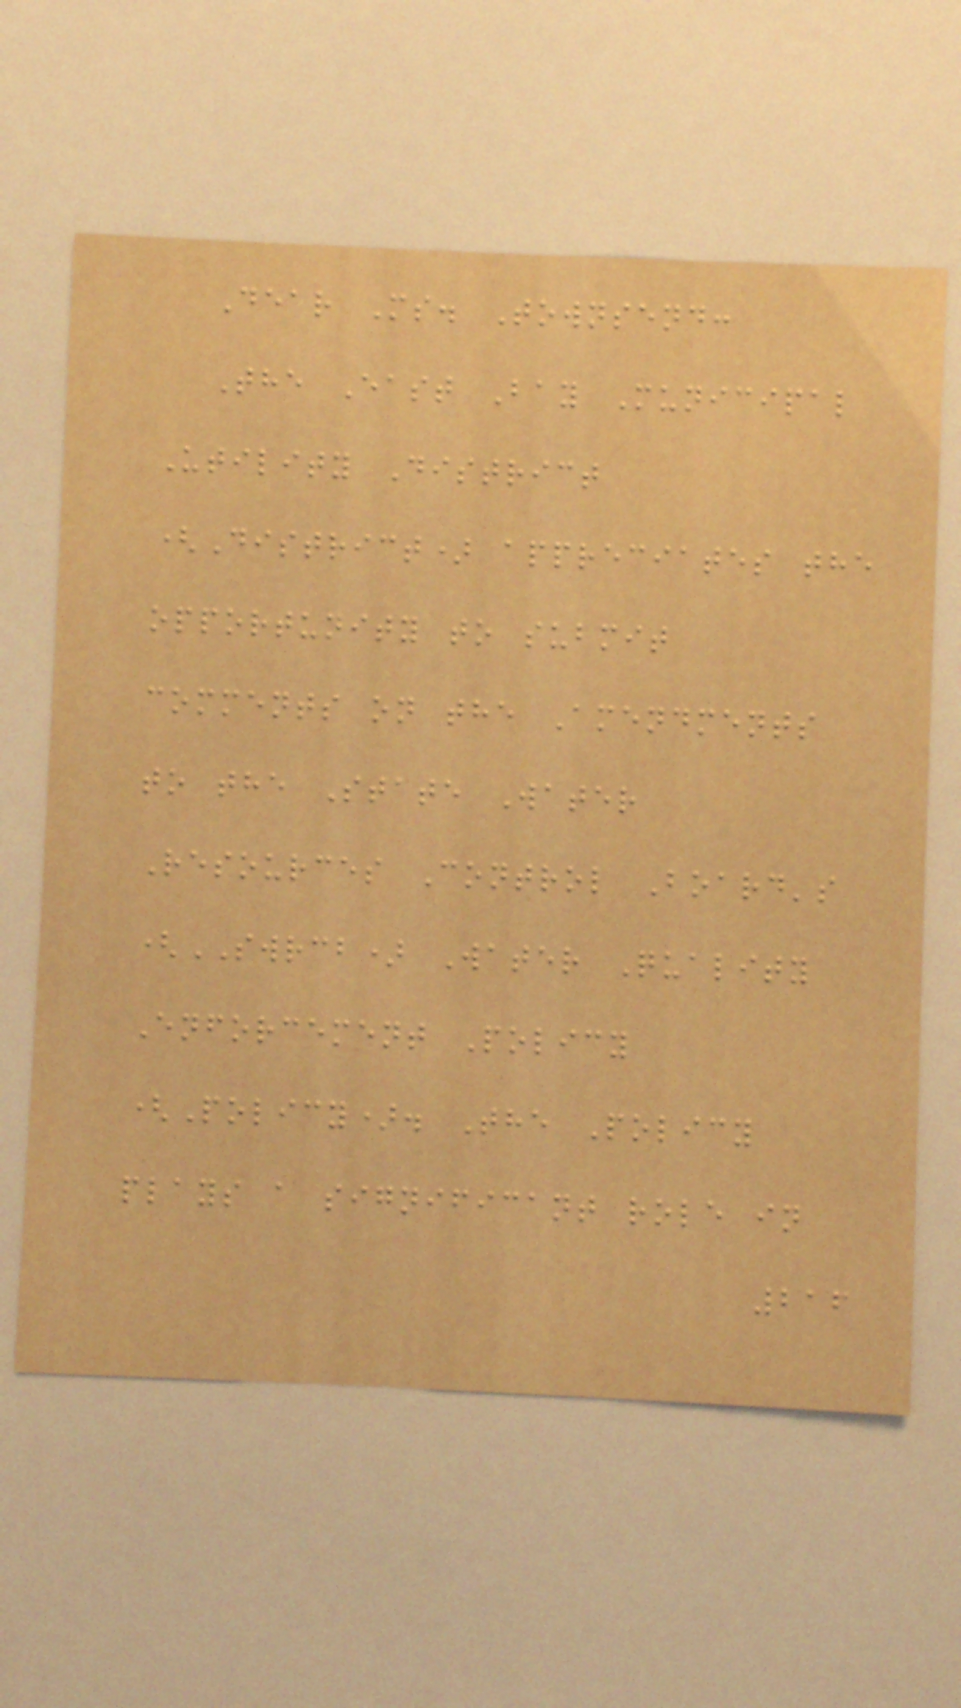Dear Ms. Townsend:
The East Bay Municipal
Utility District
(District) appreciates the
opportunity to submit
comments on the Amendments
to the State Water
Resources Control Board's
(SWRCB) Water Quality
Enforcement Policy
(Policy). The Policy
plays a significant role in
216
